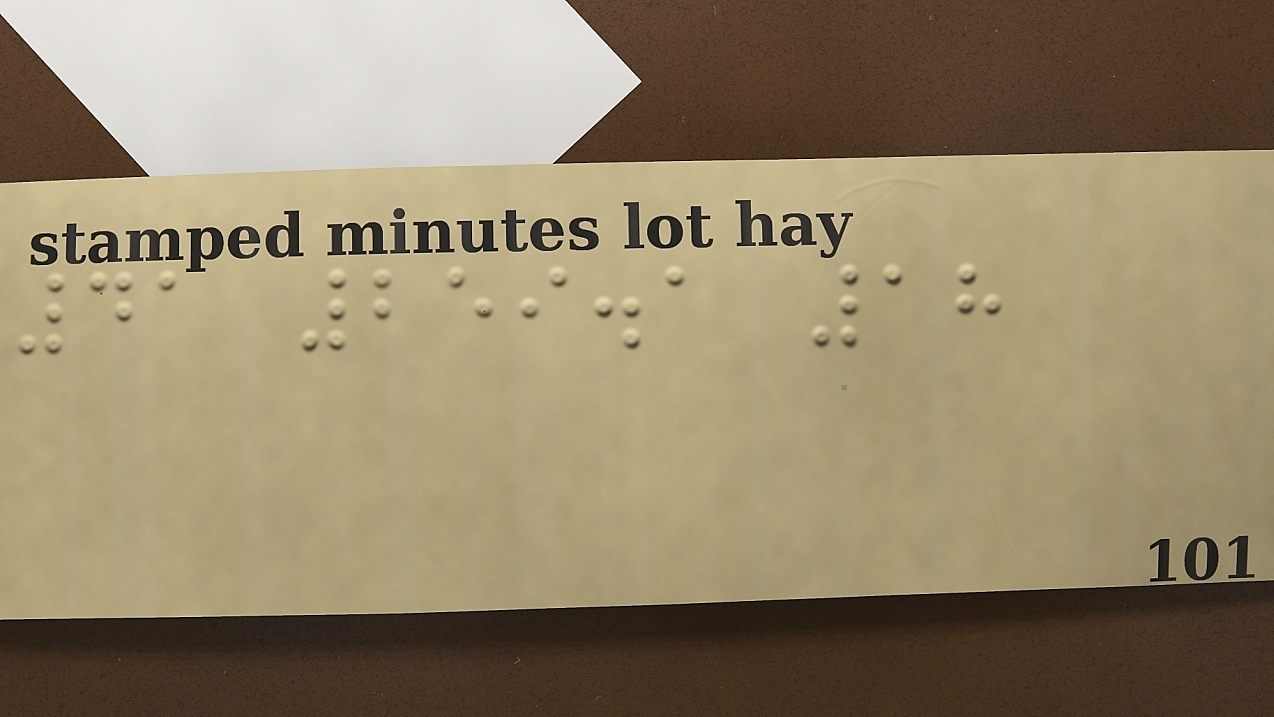41 259.1 18
